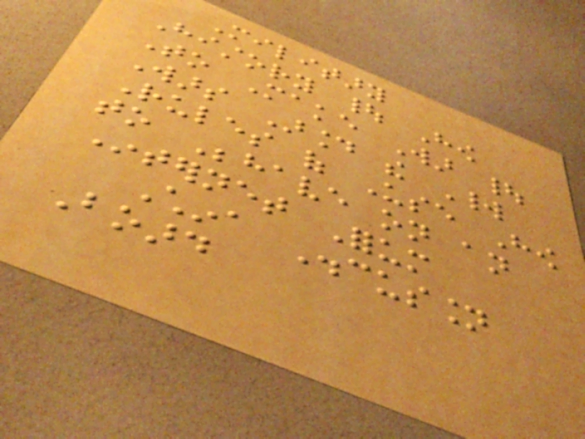Military
History | How
To Make War |
Wars Around the World
Rules of Use How
to Behave on an
Internet Forum
China Discussion
Board
